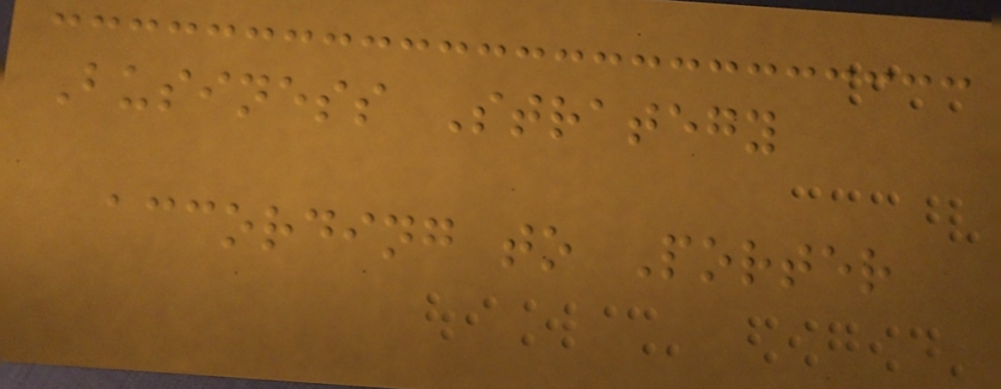Business Strategy
according to Porter
